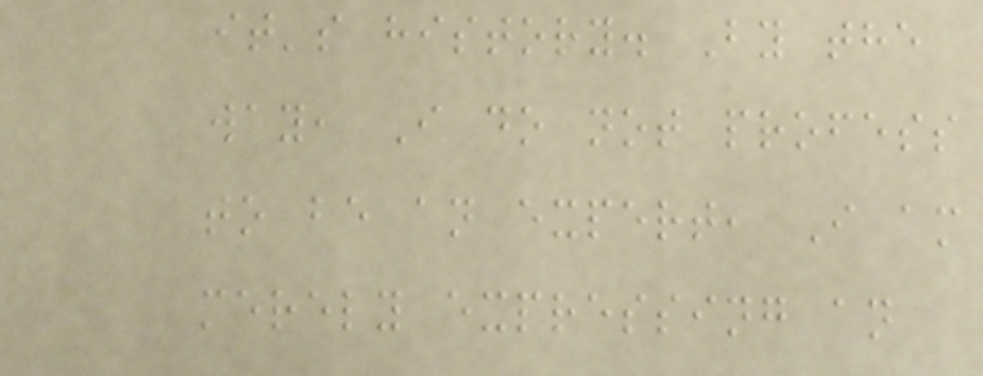it's history. By the
way, I do not profess
to be an expert, I am
merely expressing an
